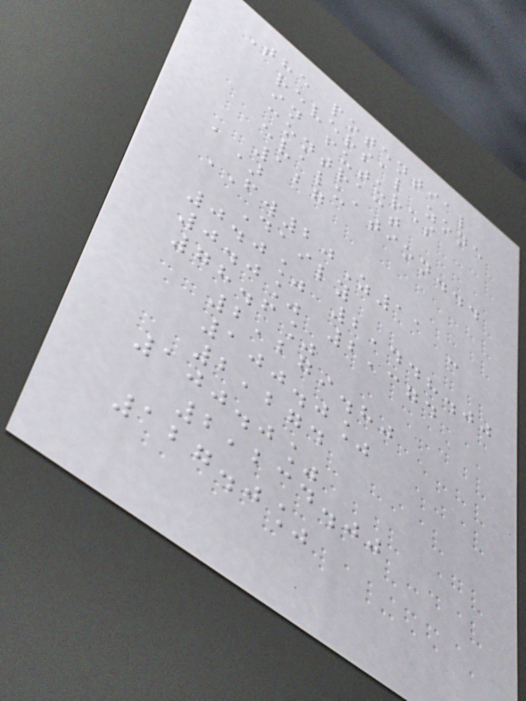The potential
reversal zone
in futures
contract
evaluation...
127
a)
FW20Z11 -
Daily
0.0% 2,448.00
0.0% 2,374
78.6%
2,279.80
100.0%
2,274
100.0%
2,234.00
127.0%
